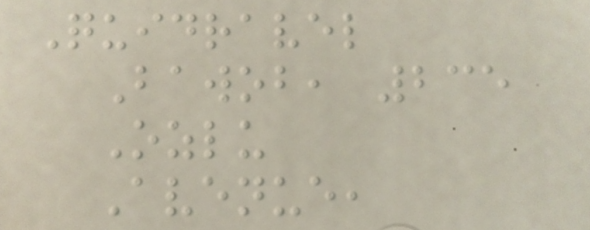Quidravel
Bawob, 235
Ozlu
Avenue,
